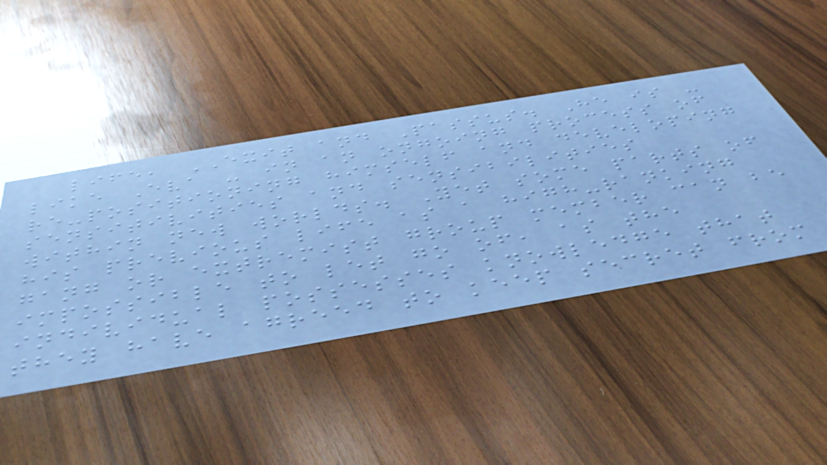life, EXIT and Passus. He is -
like Eva - in an ongoing process of
re-positioning himself and developing
sensitivities and sensibilities
within new worlds. Yet some parts of
his previous life as a high-ranking
gang or extremist group member can be
impossible to let go of, as the
individual possesses knowledge that
they have agreed to keep secret from
